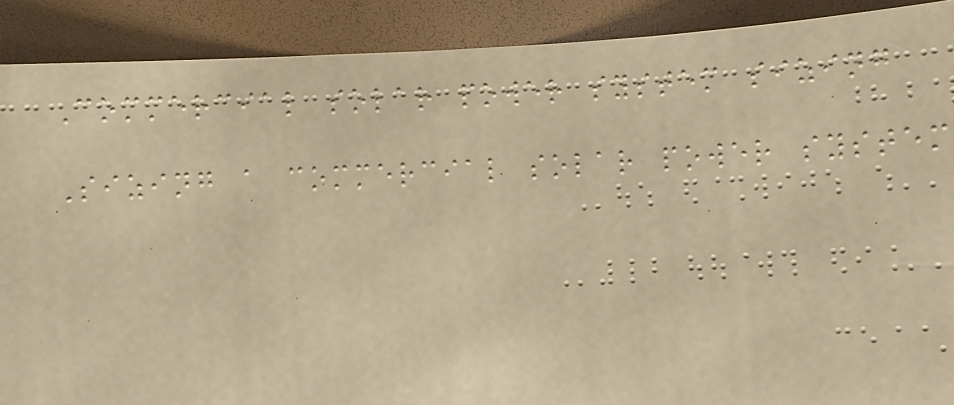Commercial solar power system sizing
Sizing a commercial solar power system
